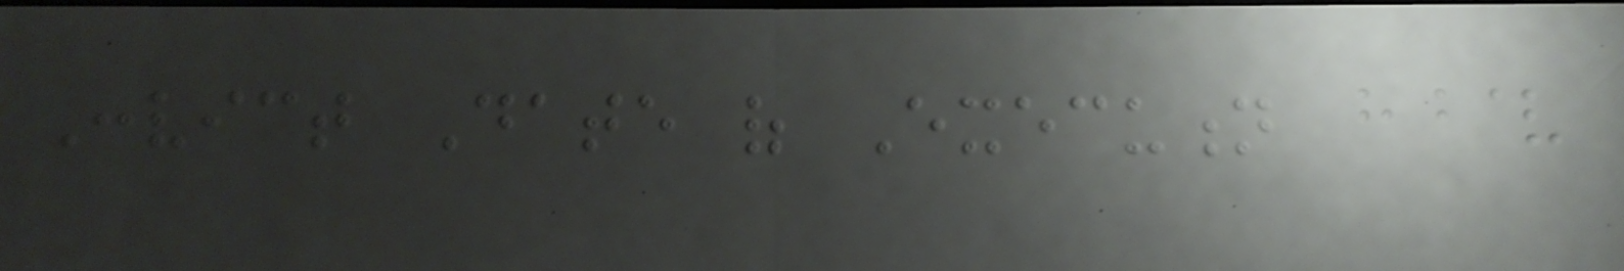Convict Date of Execution
